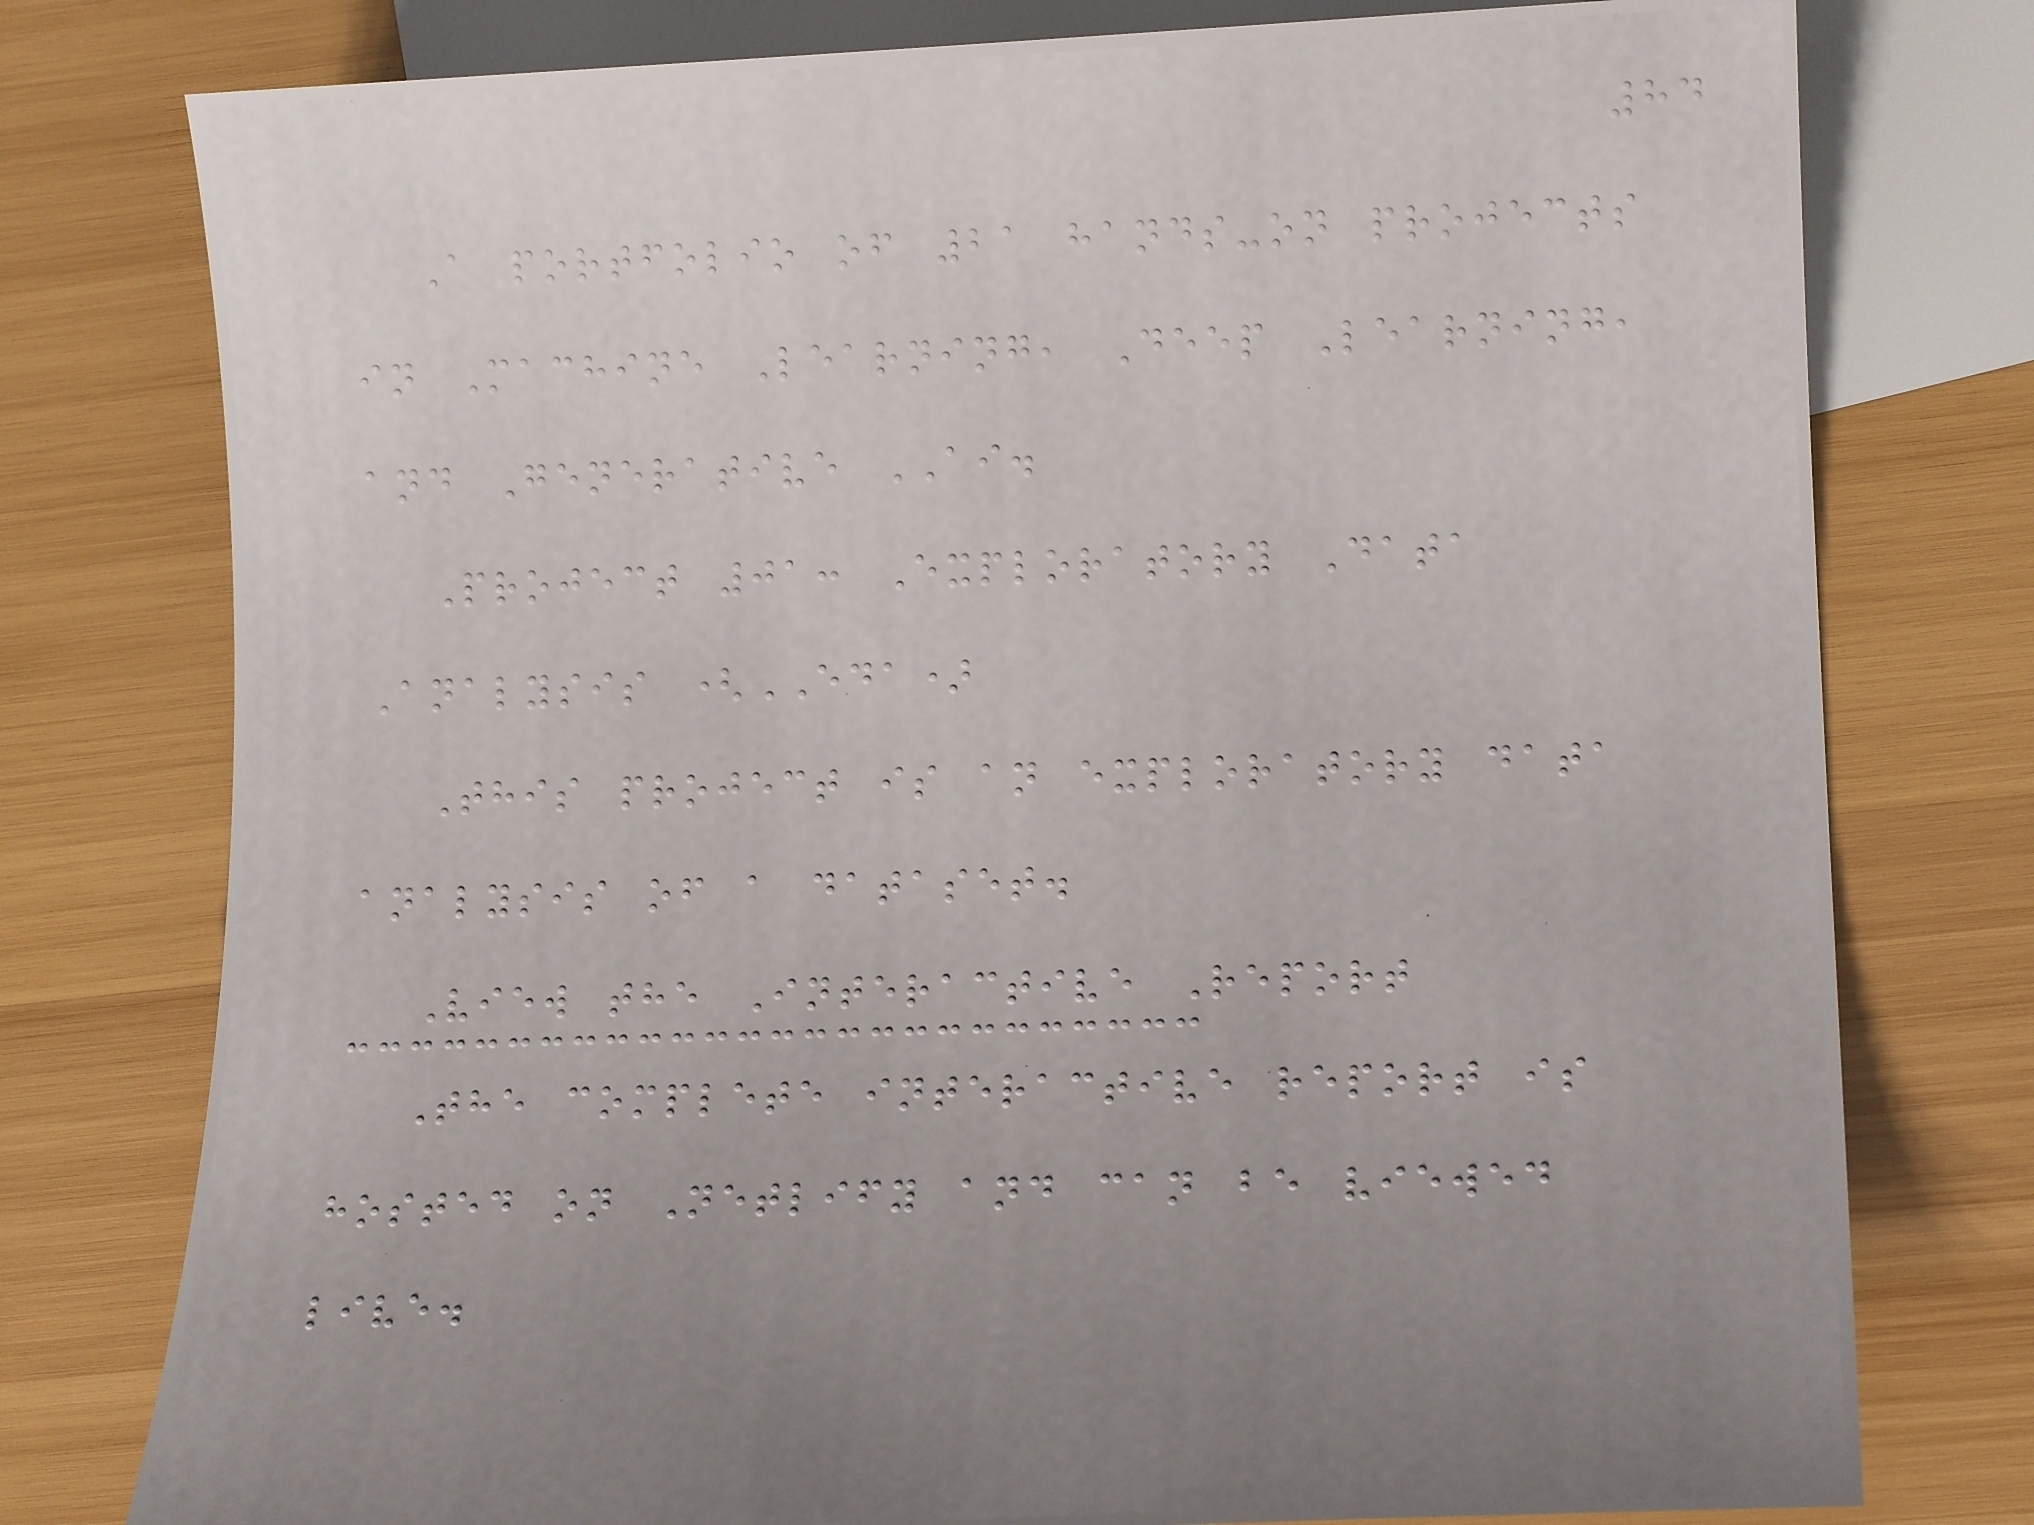84
A portfolio of 21 hands-on projects
in Machine Learning, Deep Learning,
and Generative AI.
Project 01: Exploratory Data
Analysis (EDA)
This project is an exploratory data
analysis of a dataset.
View the Interactive Report
The complete interactive report is
hosted on Netlify and can be viewed
live.
